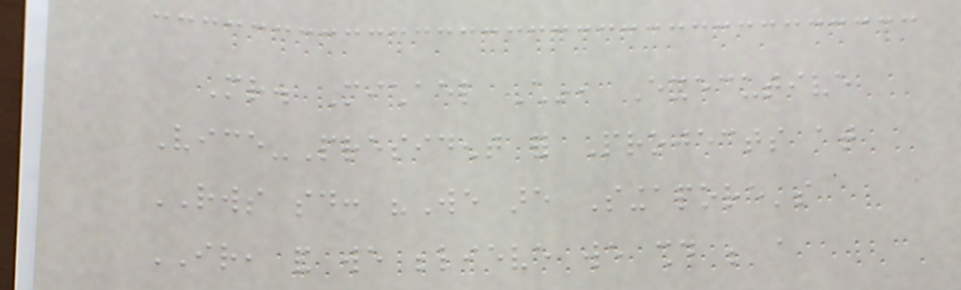Mr. Michael Chin, Executive
Vice-President for Projects at
RWS said: "We are Singapore's
IR, and we believe we should be a
